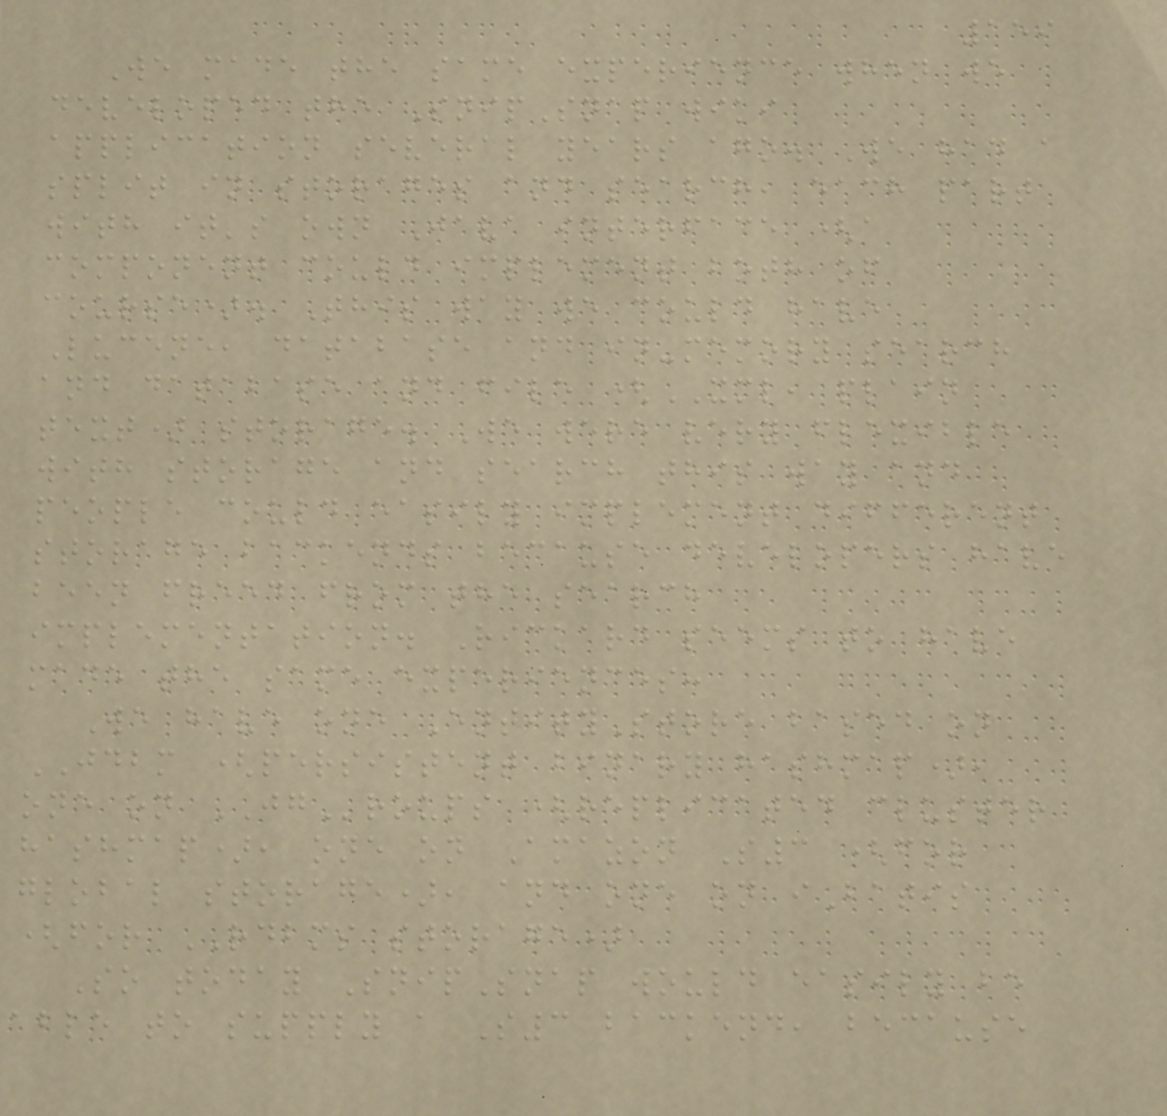159
We made the same experience when we
developed the SnipSnap wiki
application several years ago. We had a
split in storages and search, each part
with it's own Java interface (a
component could implement both of
course). This way we could have
Lucene, database and in-memory search
and database and file (XML, plain
text) storage. We were very flexible
with storage and search this way and
people could easily implement different
storage backends because developers have
been freed from the search
implementation. Rickard seems to have
made the same experiences:
We have one EntityStore based on
JDBM (persistent binary hashmap),
one on JGroups (replicated cluster
hashmap), one on Amazon S3 (for
global storage), and one on iBatis
(for RDBMS storage)
So today SnipSnap would easily be
able to supply a S3 backend, because
